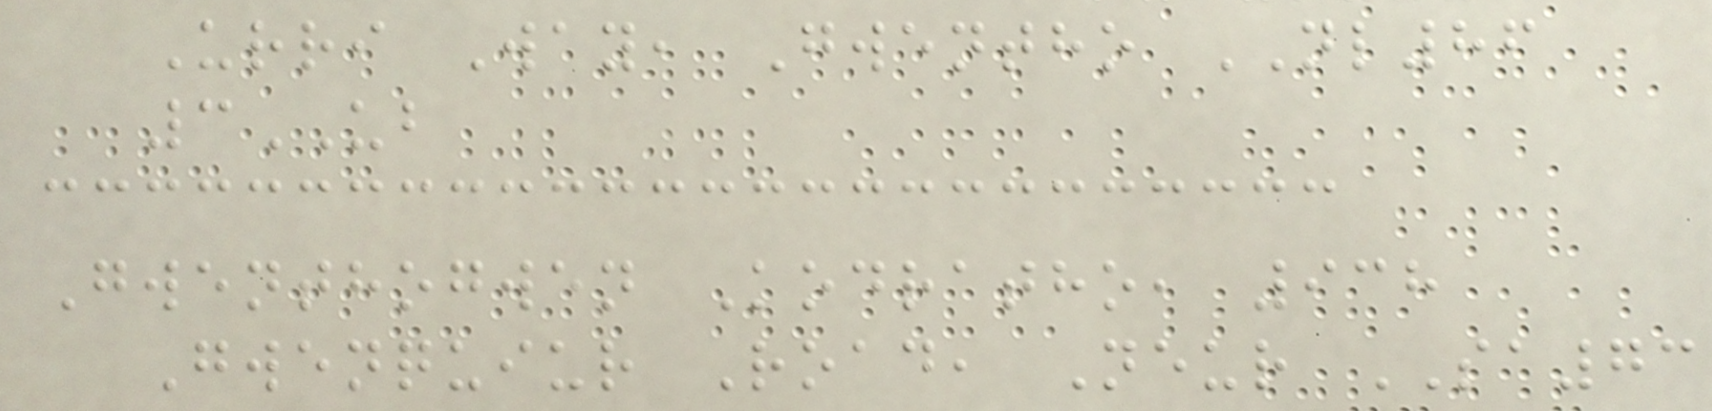Urri Way, Gwentho NL86
3UB
Gwenthogwen Kodratho, 938
Gwenquiur Road, Neur SA73
